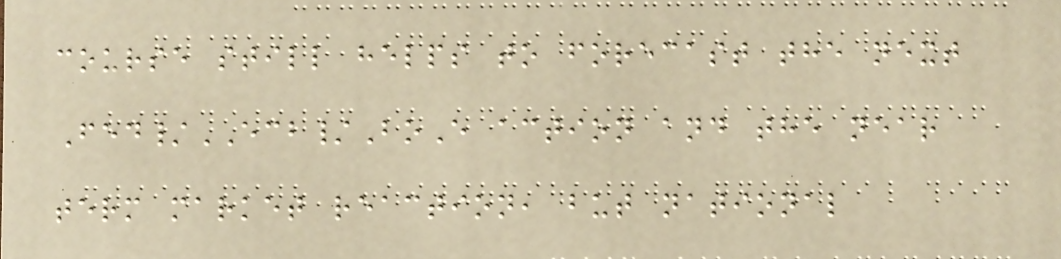course still helps to forecast the next
Fed/ECB/BoE action and the near
term market reaction, but national
